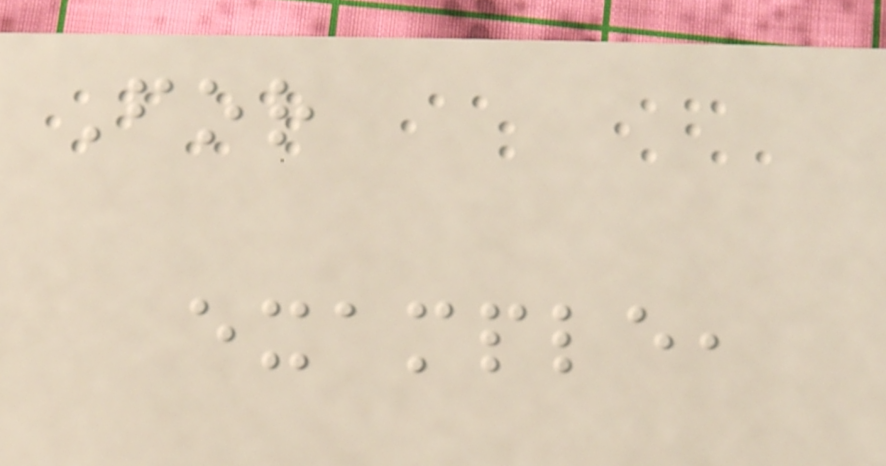For
example,
